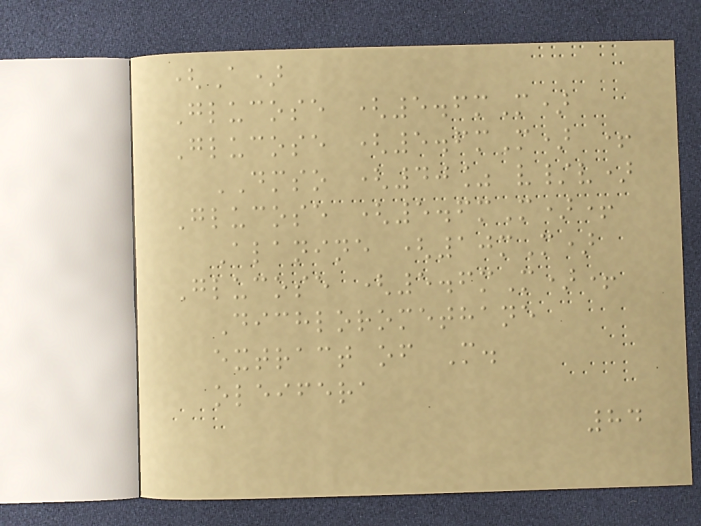(A)
Glucose (5.6mM)
Glucose (5.6mM) +
DMSO (40% v/v)
Glucose (5.6mM)+
Alanine (10mM)
Glucose (5.6mM)+
Dichloromethane
extract of M.
oleifera
84
